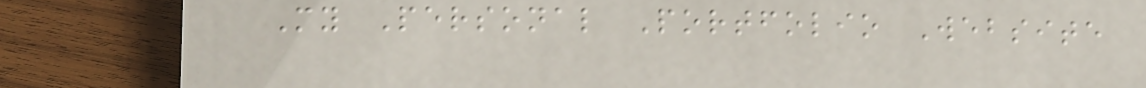My Personal Portfolio Website
